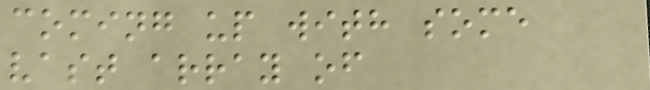coming up with some
vast array of
